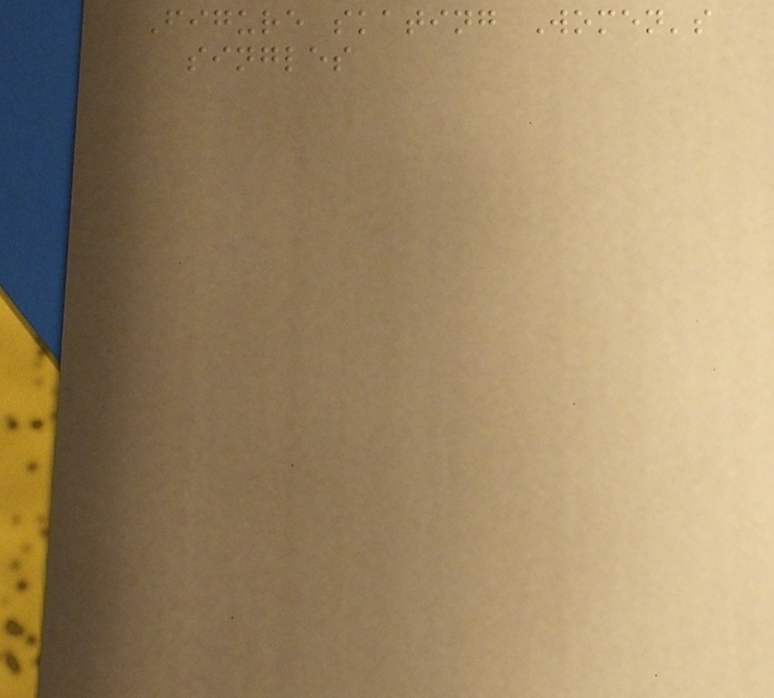Figure skating Women's
singles
